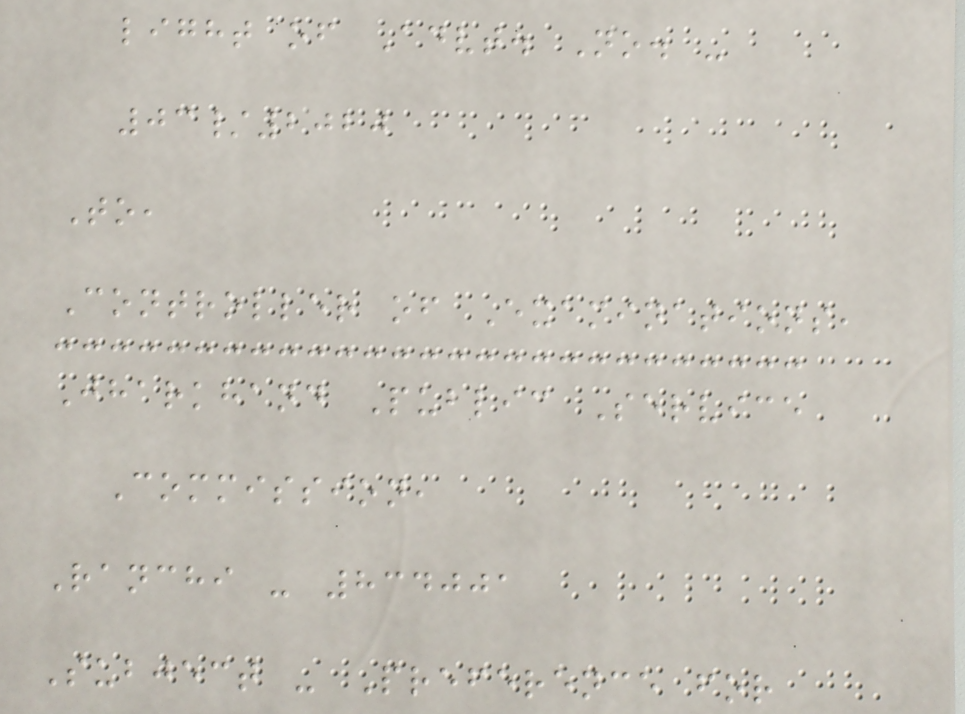light of Advt. No. -
03/2020
To,
Controller of Examinations,
Jharkhand Public Service
Commission,
Ranchi - 834001
Subject - Preference for
